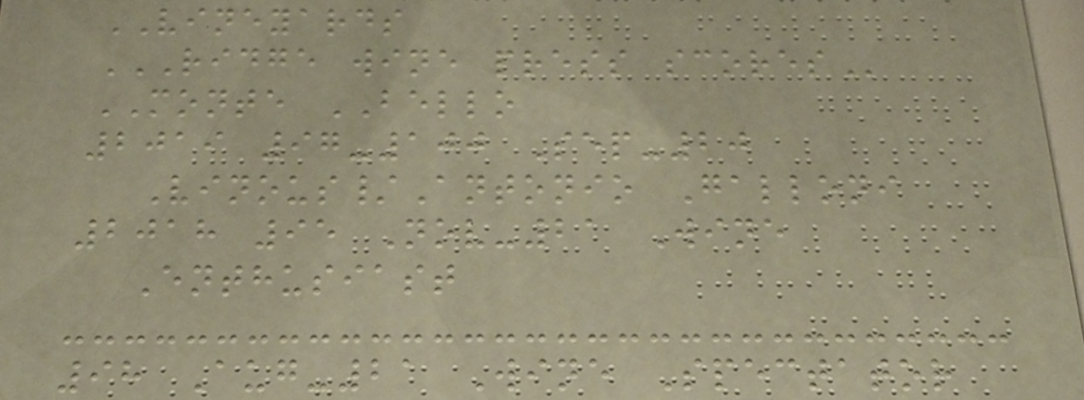VINEYARDS
RIDGE WINE PRESS SCORES
MONTE BELLO
2019 97-100 Sep-20
Vinous/Antonio Galloni
2018 95 Nov-21 Wine
Enthusiast
98 Aug-21 Wine Spectator
